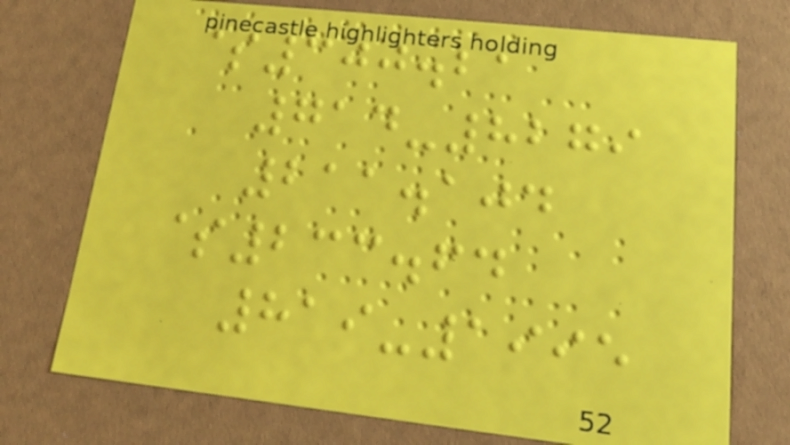$300.21
714-8279
211.104
$233.64
819-1995
